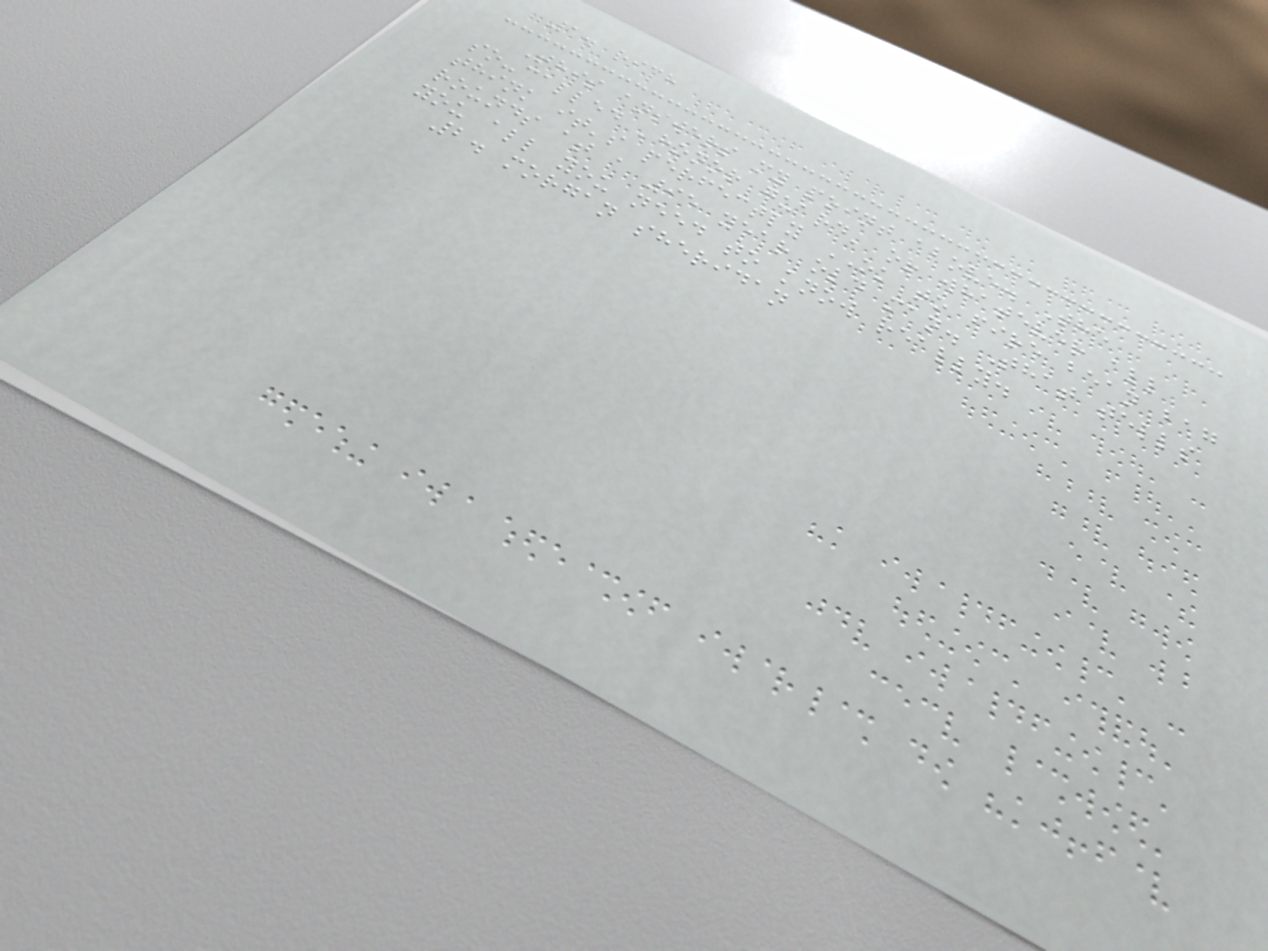1. rich
This answers my point above. The
so-called 'honor guard' or whatever all
think it's perfectly OK to fire bean bag
rounds at a 95 year old man. That tells
you all you need to know really.
2. morgan sheridan
